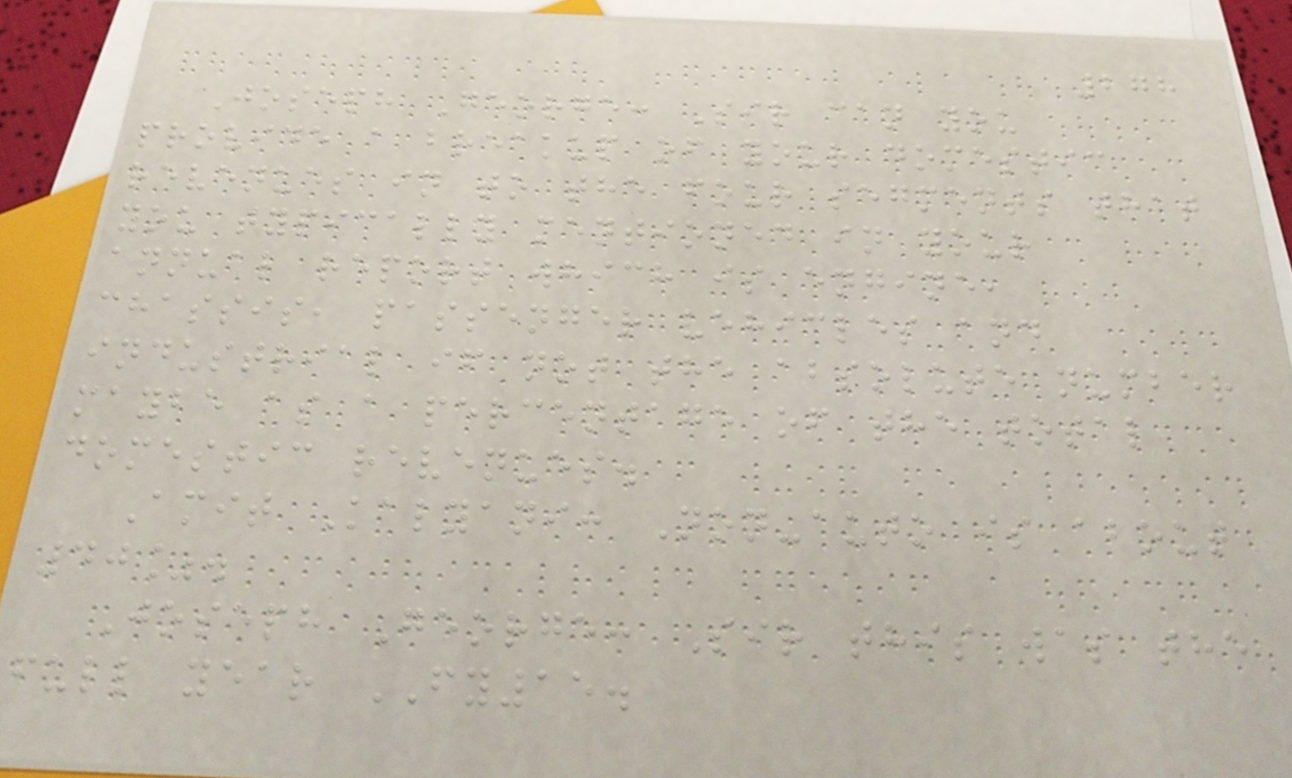278
Joseph George: Sir can you
provide a breakup of your domestic
revenues in to the four segments that
you typically mentioned in your
annual report which is engine,
chassis, passenger vehicles and
industrial if not the absolute number
maybe as a percentage of the total
domestic revenues.
Amit Kalyani: Non-auto is about
40%.
Joseph George: Sir this was the
full year FY15.
